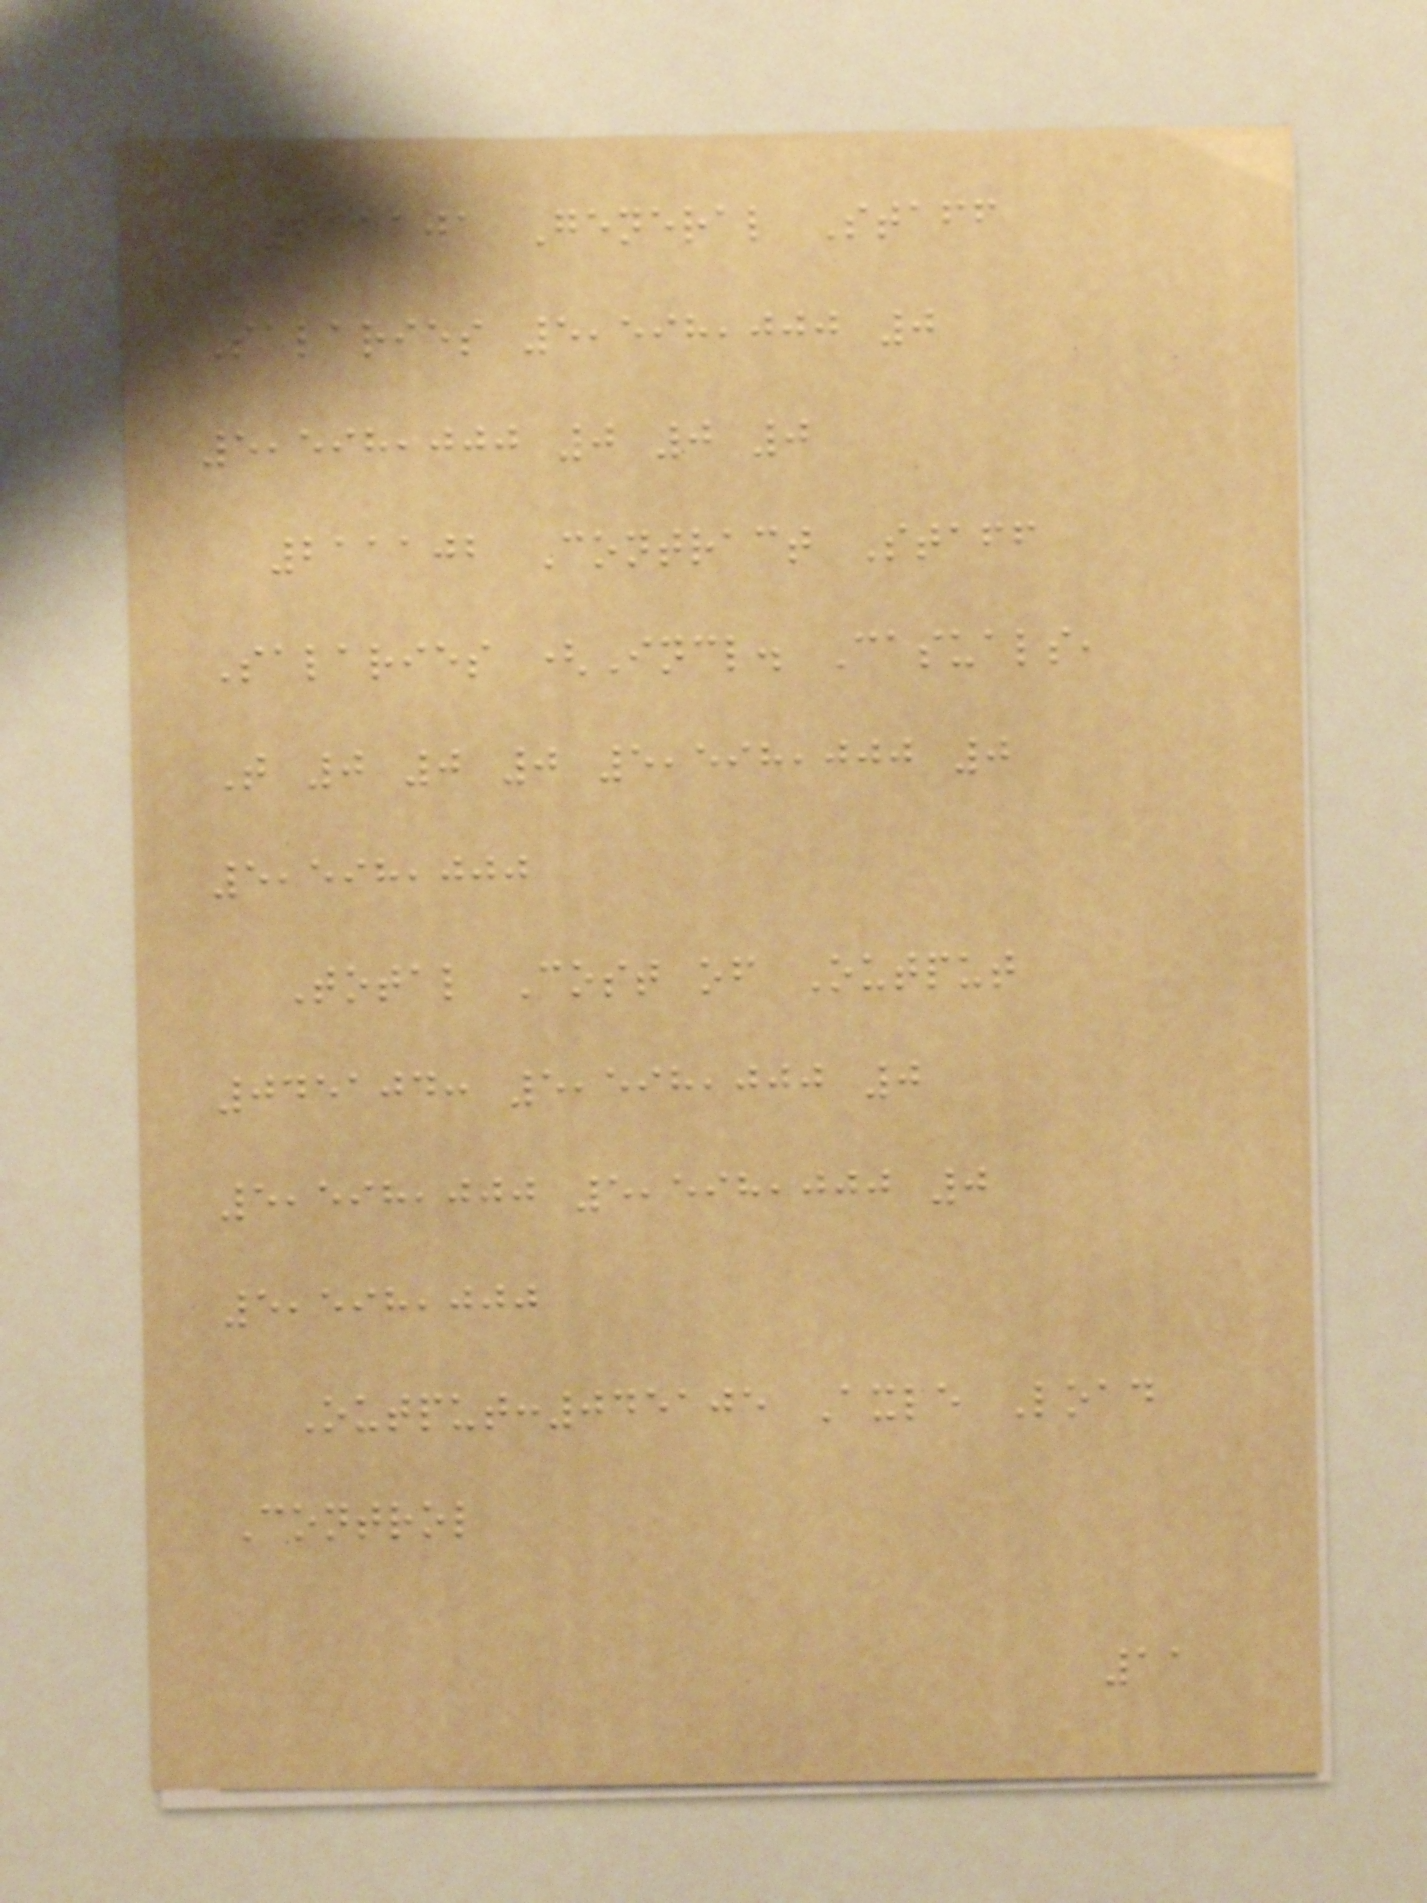211101 General Staff
Salaries 5,598,000 0
5,598,000 0 0 0
211102 Contract Staff
Salaries (Incl. Casuals,
T 0 0 0 5,598,000 0
5,598,000
Total Cost of Output
045104: 5,598,000 0
5,598,000 5,598,000 0
5,598,000
Output:045105 Axle Load
Control
11
